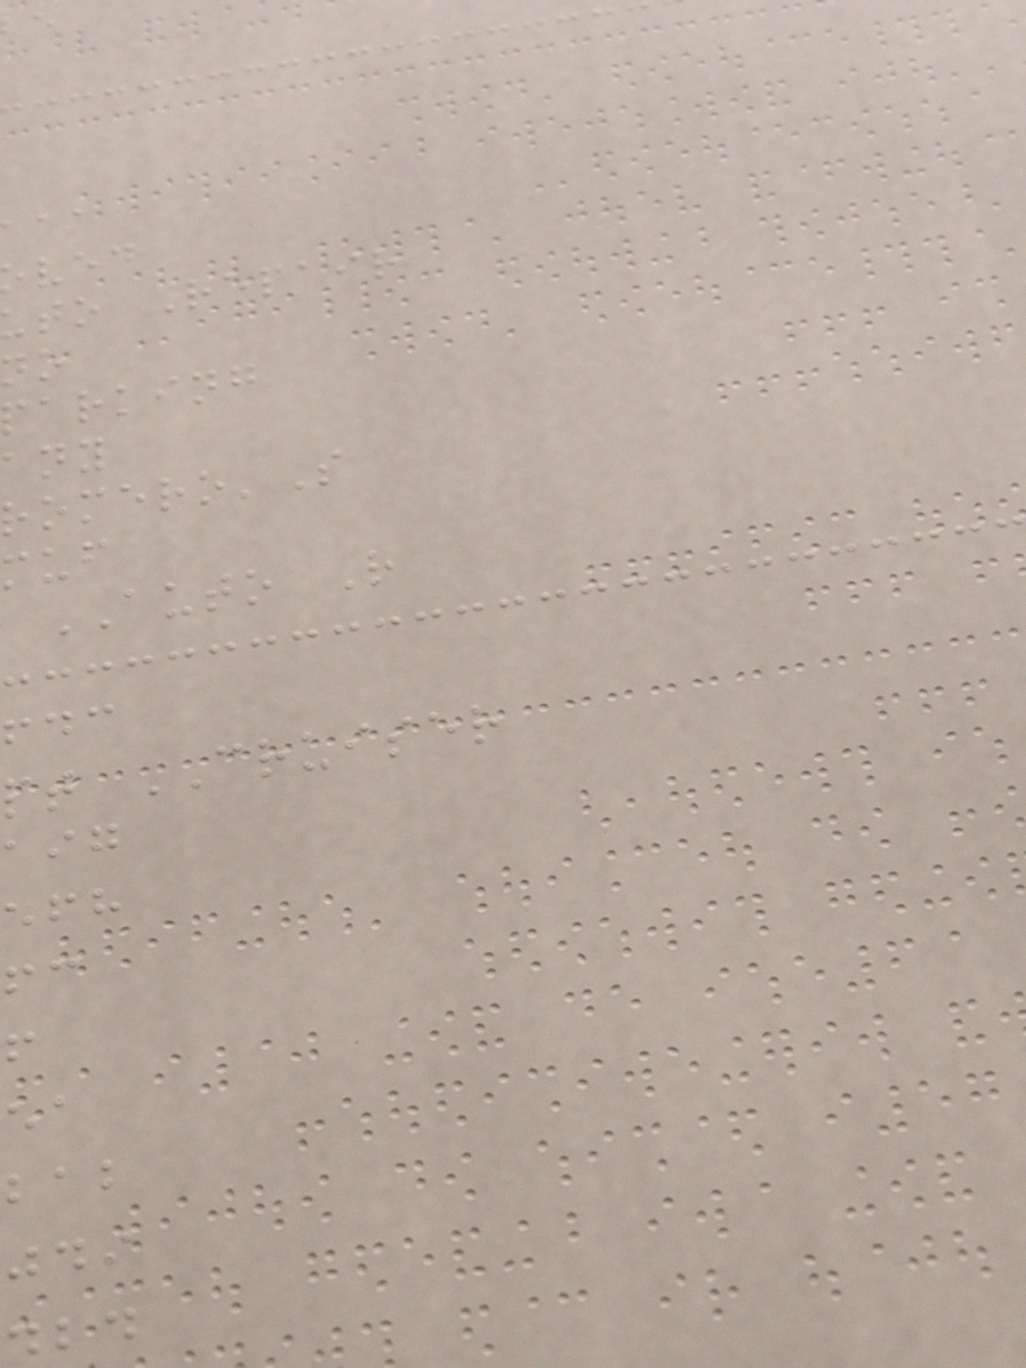to Repair
parking
AUTO R
pt CRUISER
